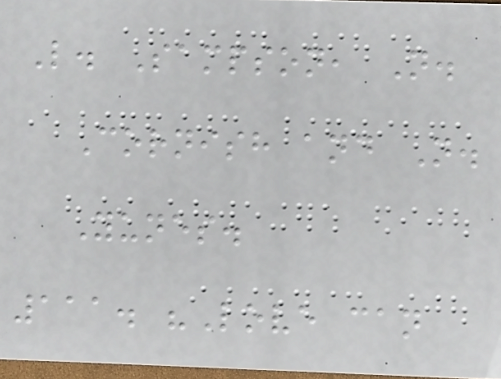L. Sampson, N.
Cornish and N.
Yunes.
111. "Love can
